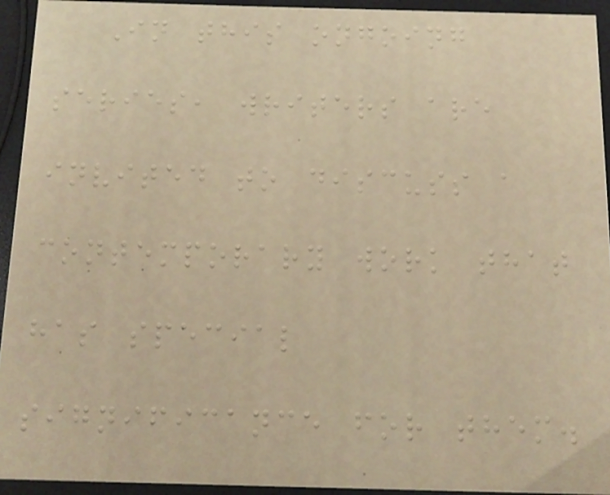In this ongoing
series, writers are
invited to discuss a
contemporary work that
has special
significance for them.
